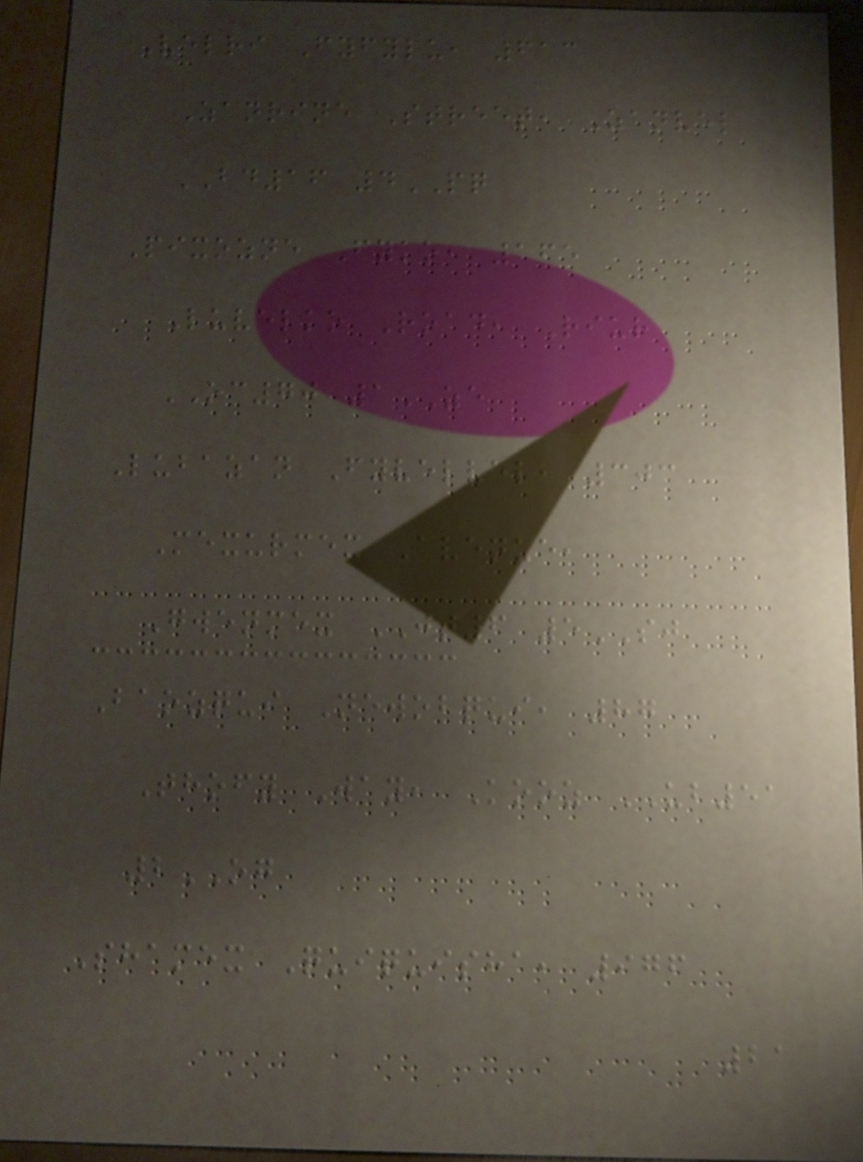Velri Fyfylu, 613
Zanrine Street, Zanvel
BD16 4PQ
Pixozne Fyko, 165
Luvelko Road, Riur
OC70 1ZE
Lubazan Fyvelvel, 303
Mexurmex Avenue,
Gwenmex JT6 5SJ
Baozqui Newobqui, 87
Thofy Way, Kooz UB51
2OG
Shamex Quiquisha, 976
21
